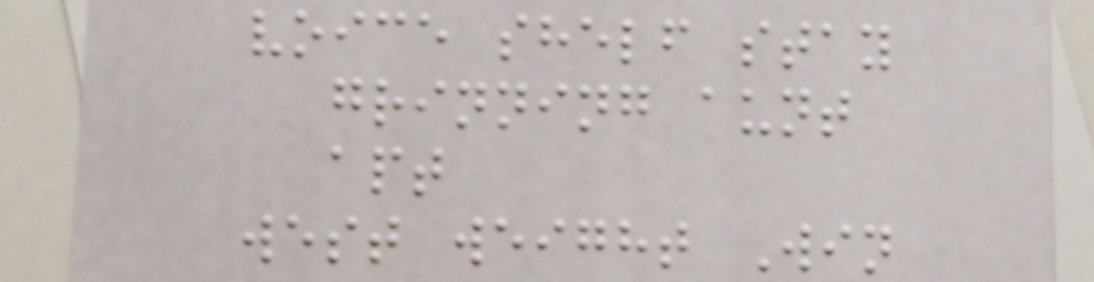voice shelf stay
grinning aunt
apt
west weight Win
